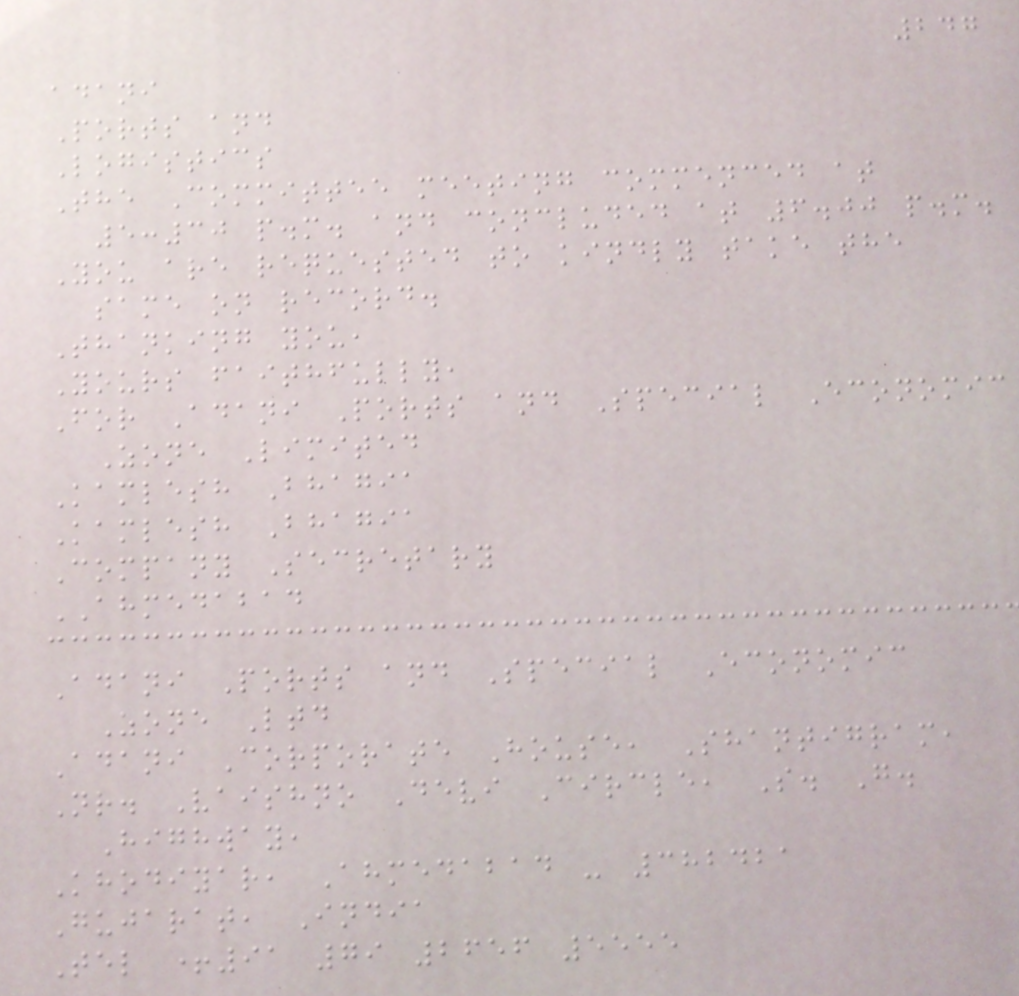247
adani
Ports and
Logistics
The Committee meeting commenced at
5:30 p.m. and concluded at 6.00 p.m.
You are requested to kindly take the
same on record.
Thanking you,
Yours faithfully,
For Adani Ports and Special Economic
Zone Limited
Kamlesh Bhagia
Kamlesh Bhagia
Company Secretary
AHMEDABAD
Adani Ports and Special Economic
Zone Ltd
Adani Corporate House, Shantigram,
Nr. Vaishno Devi Circle, S. G.
Highway,
Khodiyar, Ahmedabad - 382421
Gujarat, India
Tel +91 79 2656 5555
